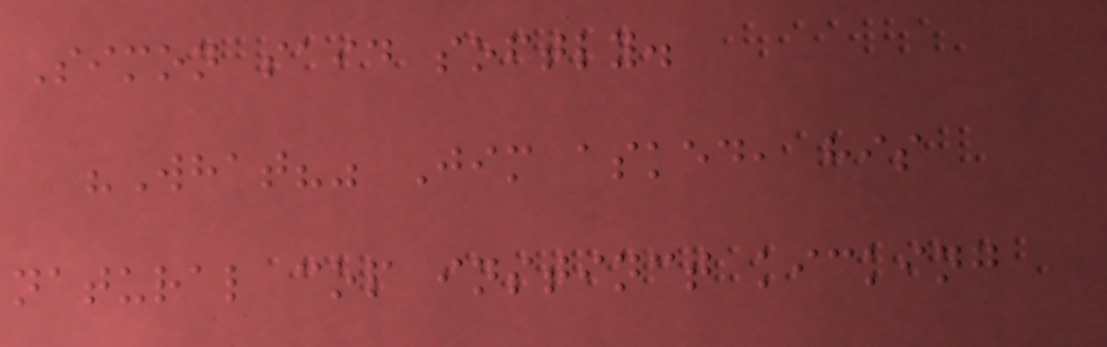Simon said softly.
"What?" Jim asked, his
natural cop instinct kicking
